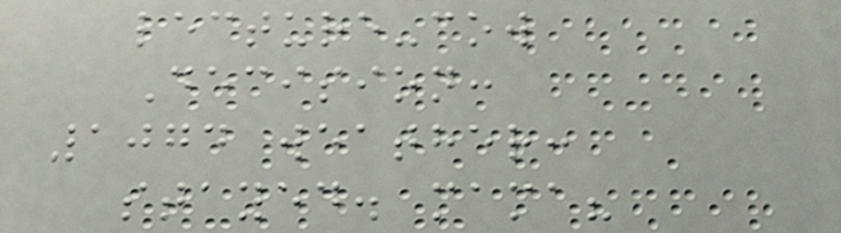lecture-cow
Decision:
1074 weather:
stayed. mama?
